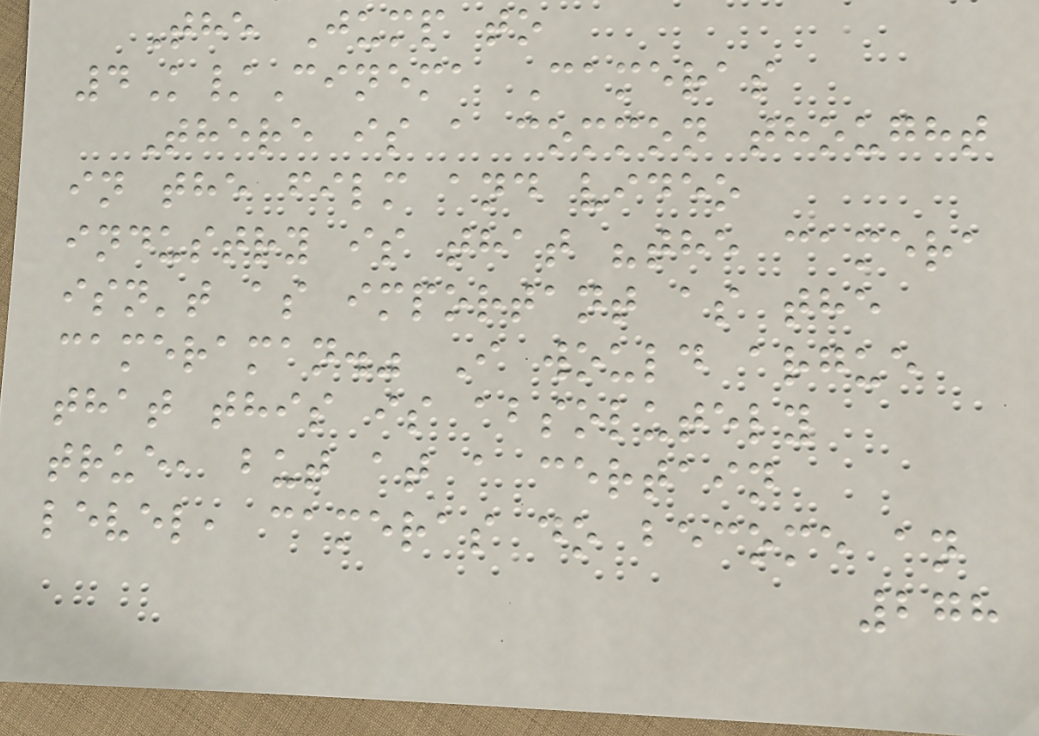The Jump to
4K/Cinema Cameras
There is a common thought
in the film and video
industry is that "the camera
isn't as important as the
cameraman." I would argue
that this is absolutely
true, but at a certain
level, cameras do become an
278
